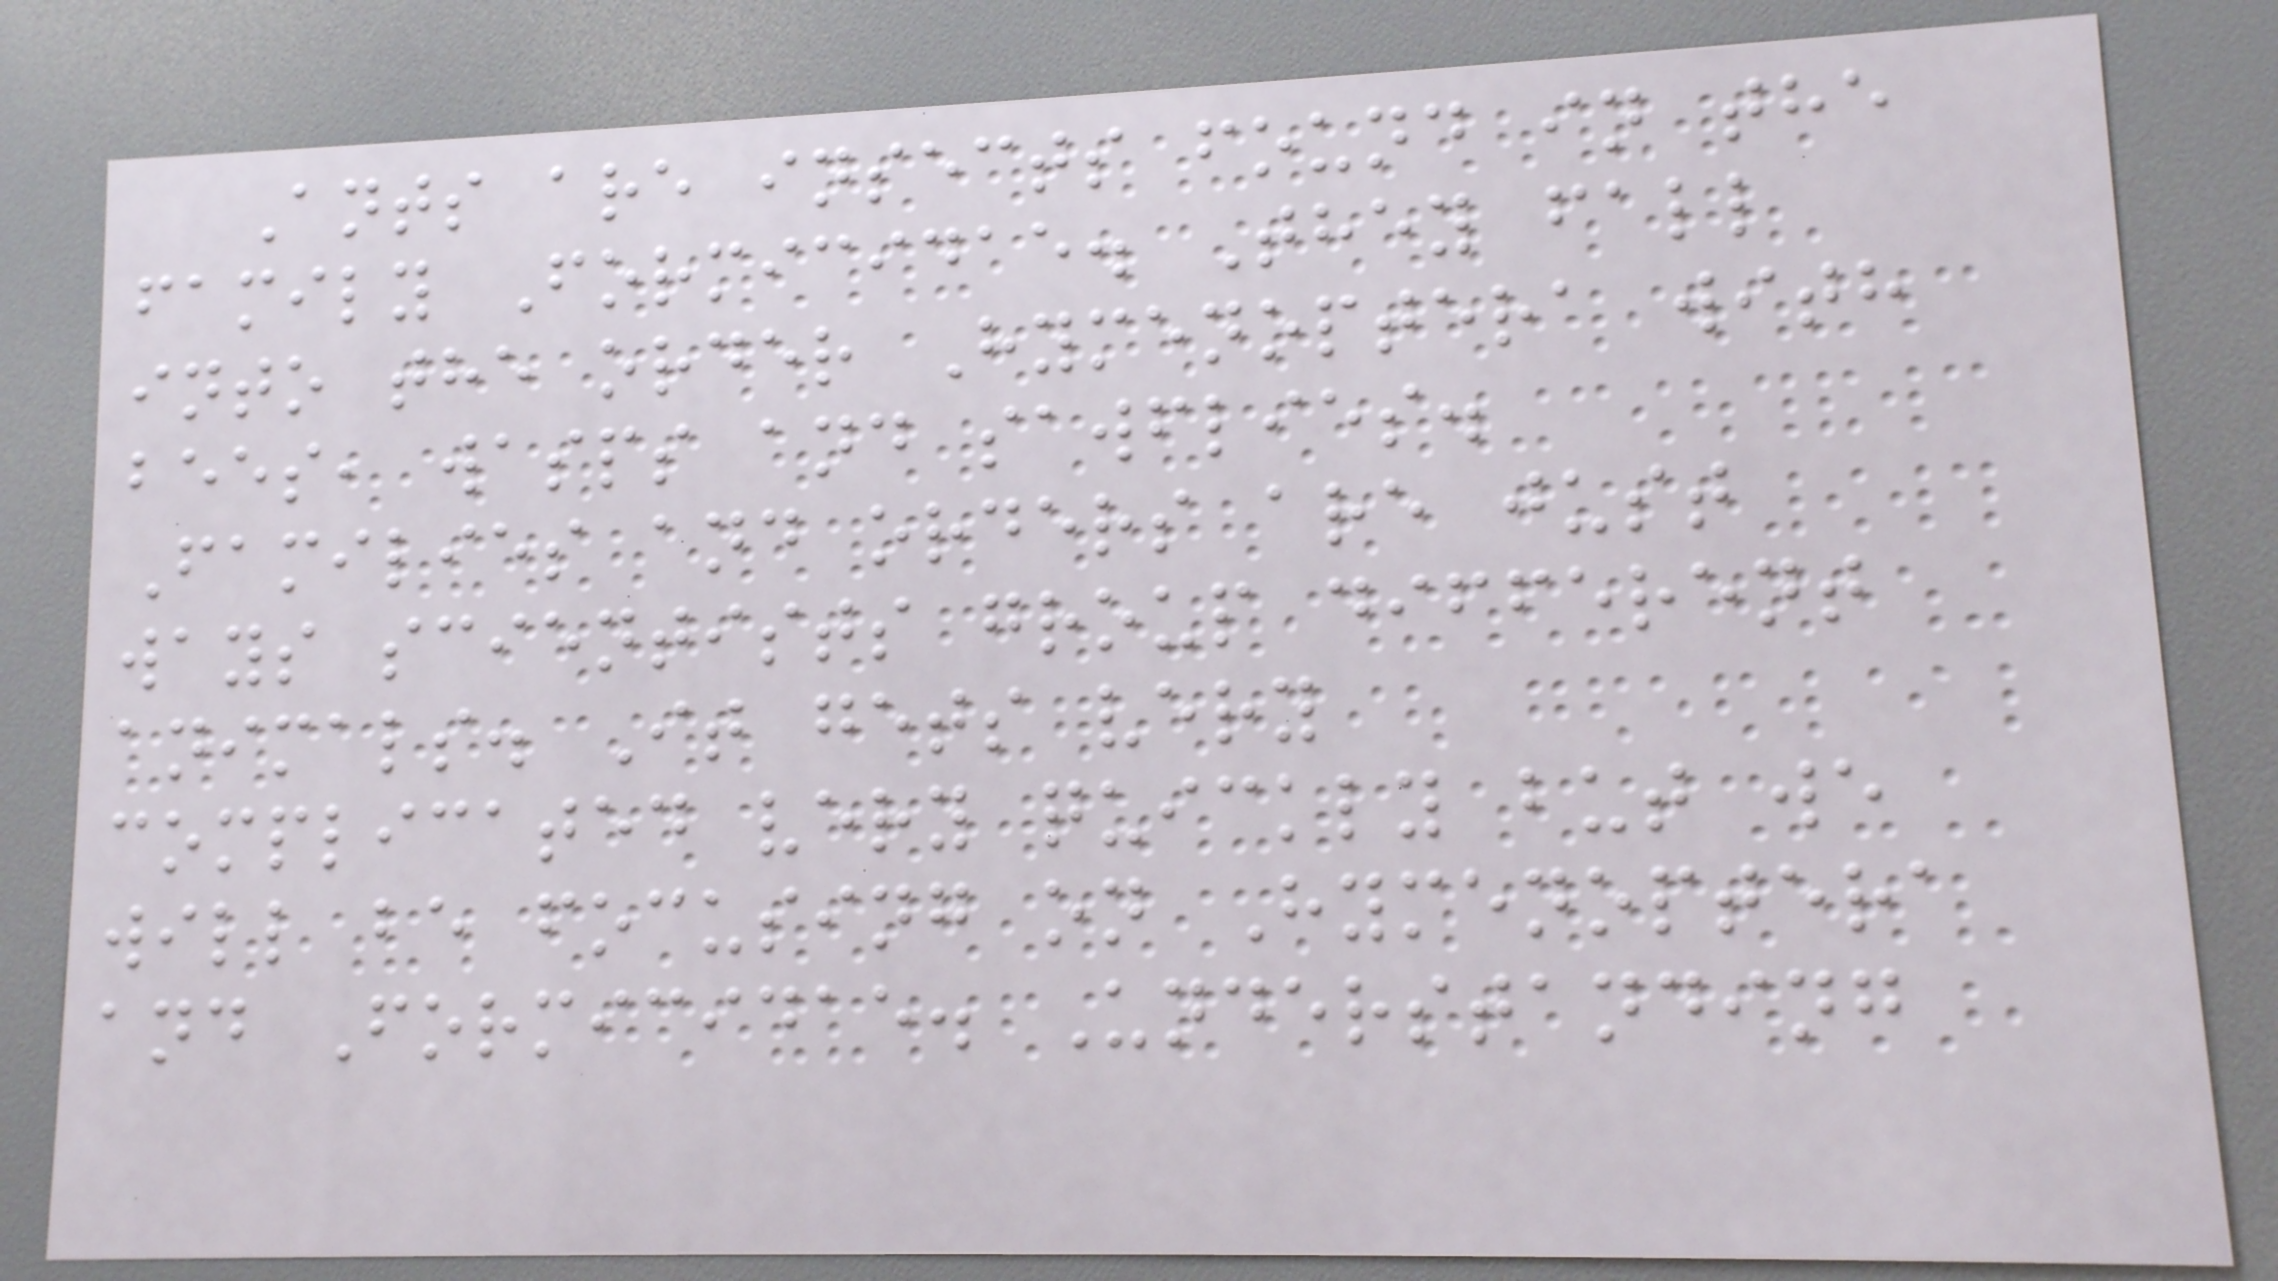Ants are insects found in the
family Formicidae. They fall
into the order Hymenoptera with
bees, wasps and sawflies.
Families and orders are just
ways scientists group different
animals. It gets very
complicated very quickly but we
will be focusing on Hymenoptera
and Formicidae. Understanding
